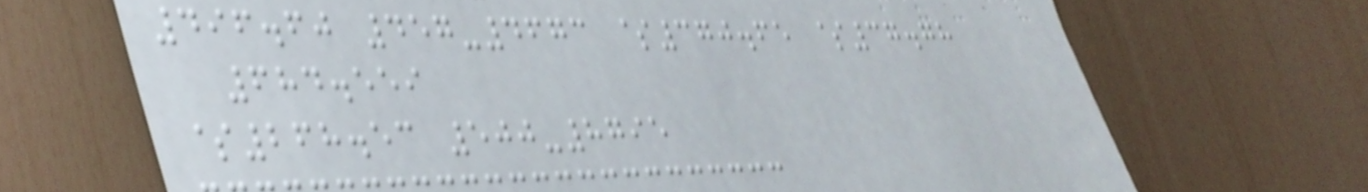496.60 457-4673 $370.65 $37.78
684.559
$268.53 500-8795
